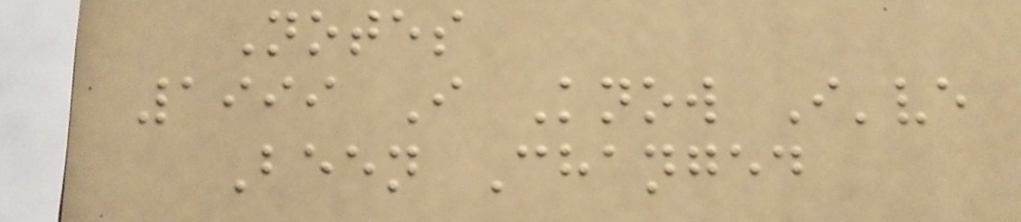Notes
1999 I Know I've
Been Changed
